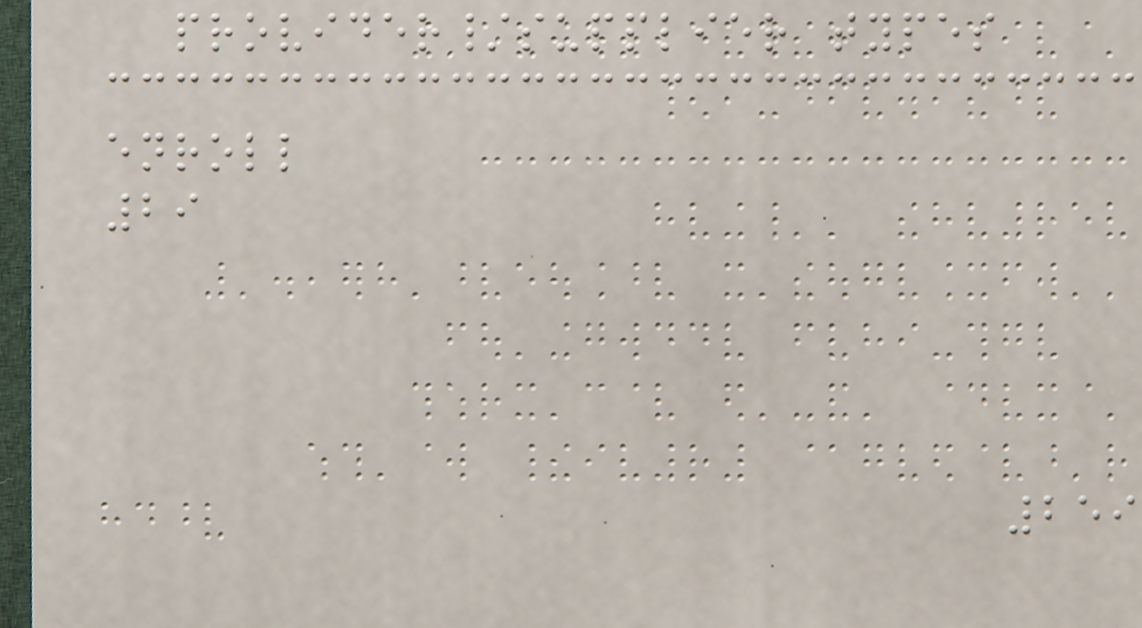provider/supplier types
enroll
29
259
